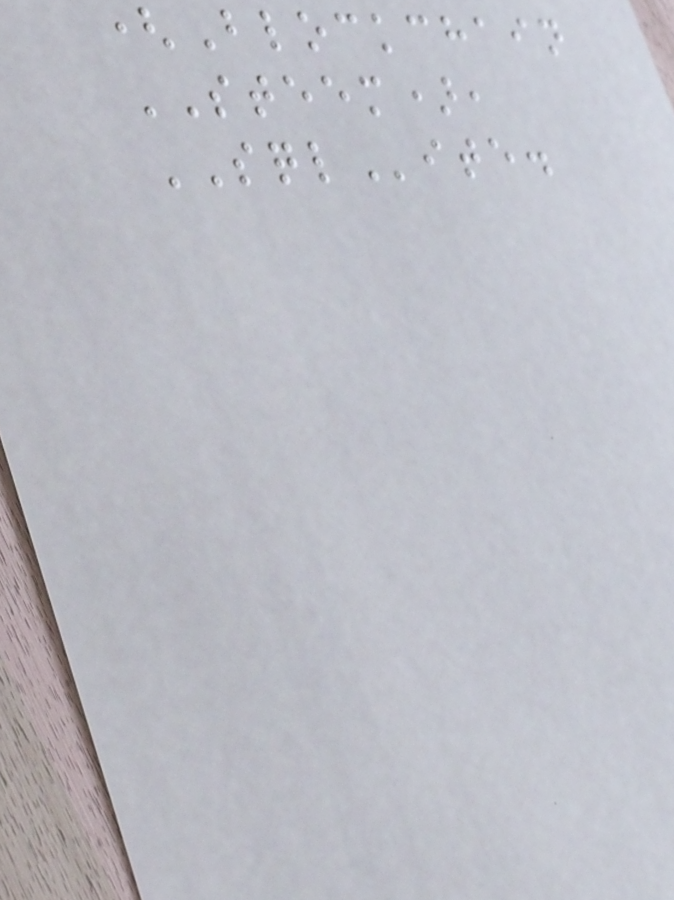(Blockchain
STEEM),
SQLite.
